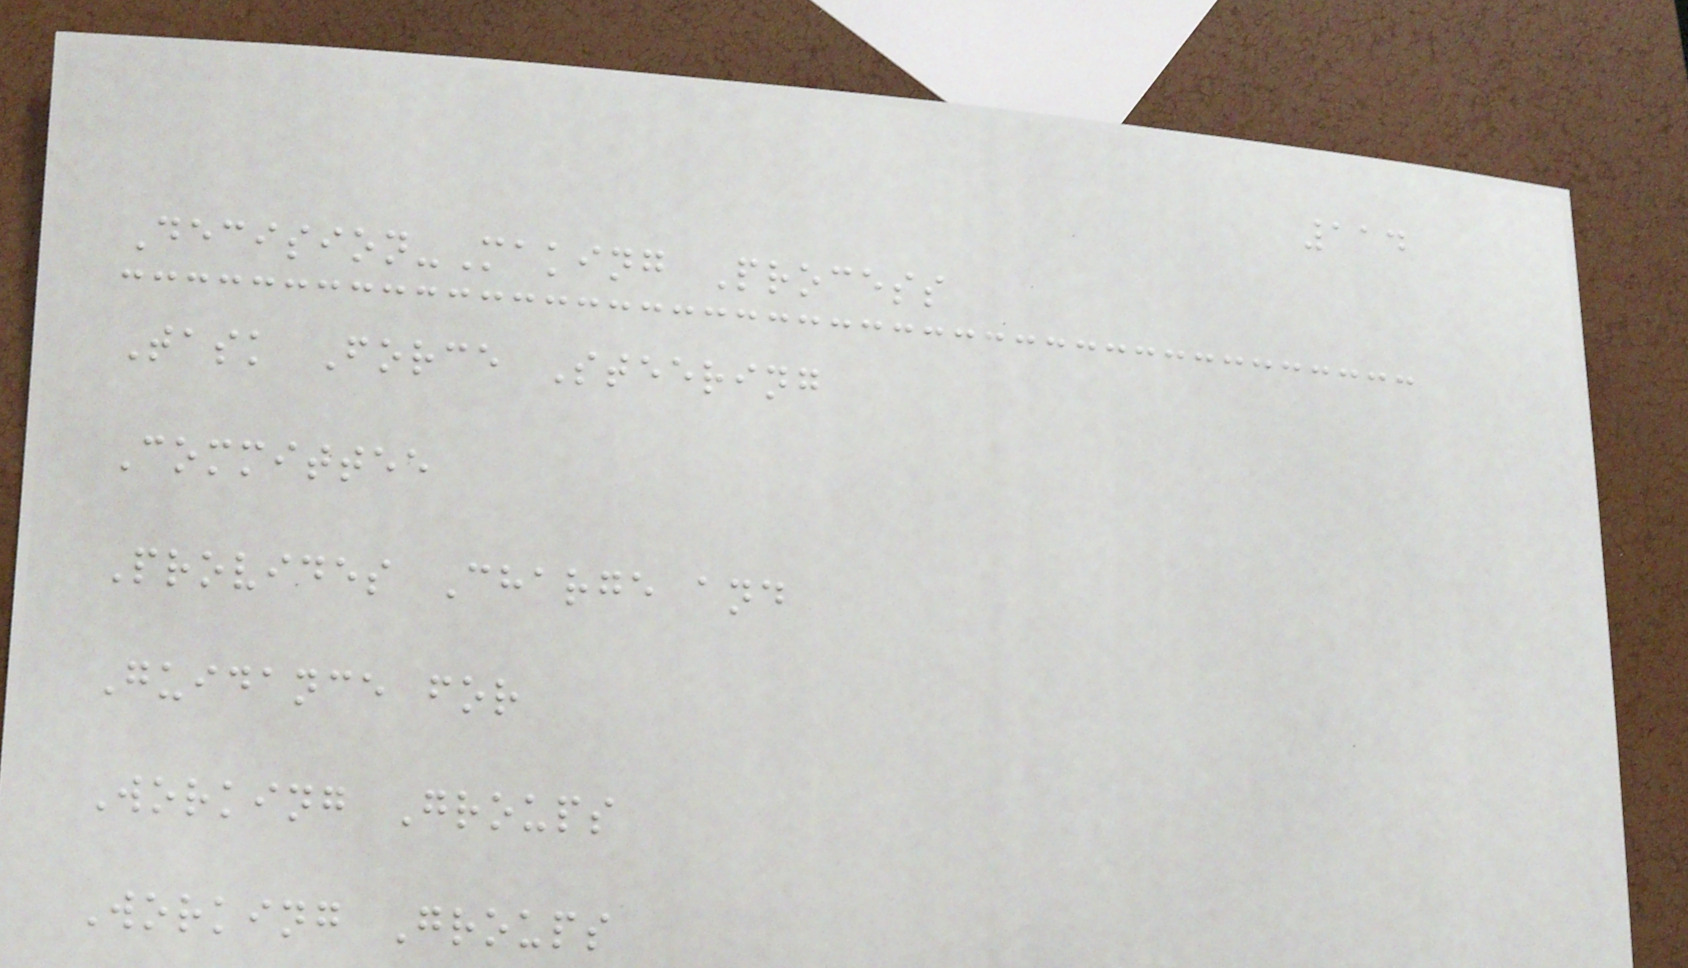114
Decision-Making Process
Task Force Steering
Committee
Provides Charge and
Guidance for
Working Groups
Working Groups
